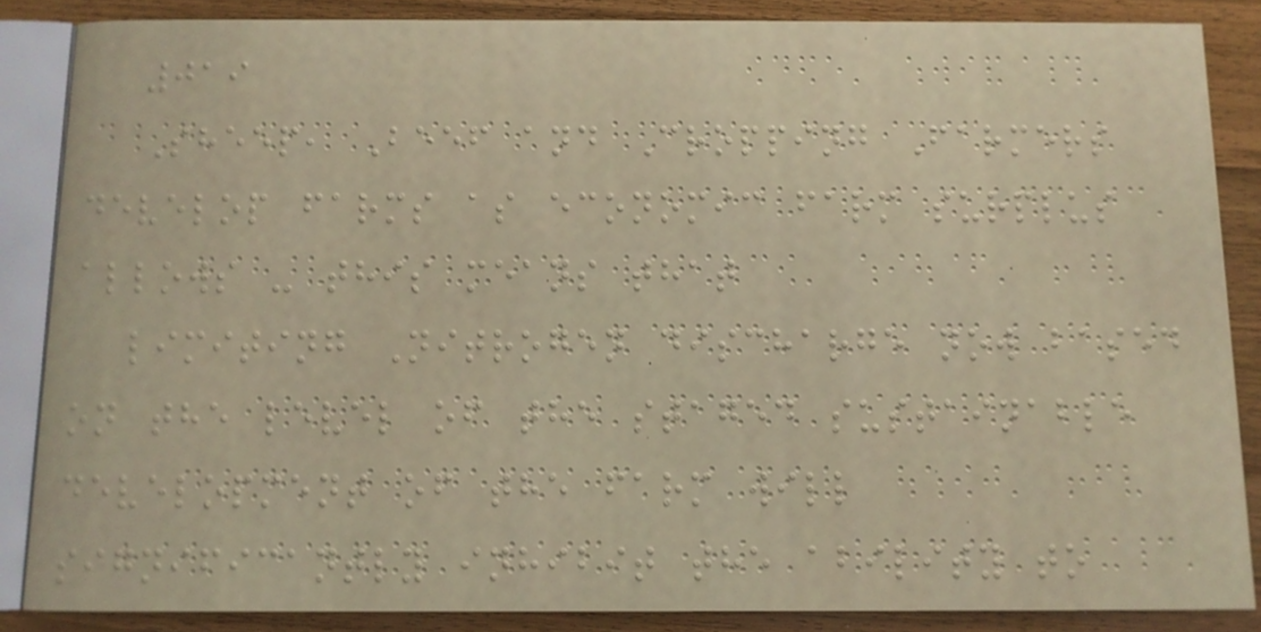019
Sheep, Beef and Cropping Farmers
develop farms as economic farm surplus
allows - this means that
limiting Nitrogen discharge now based
on the level of the staged sustainable
development of the farm will
significantly inhibit the ability to
